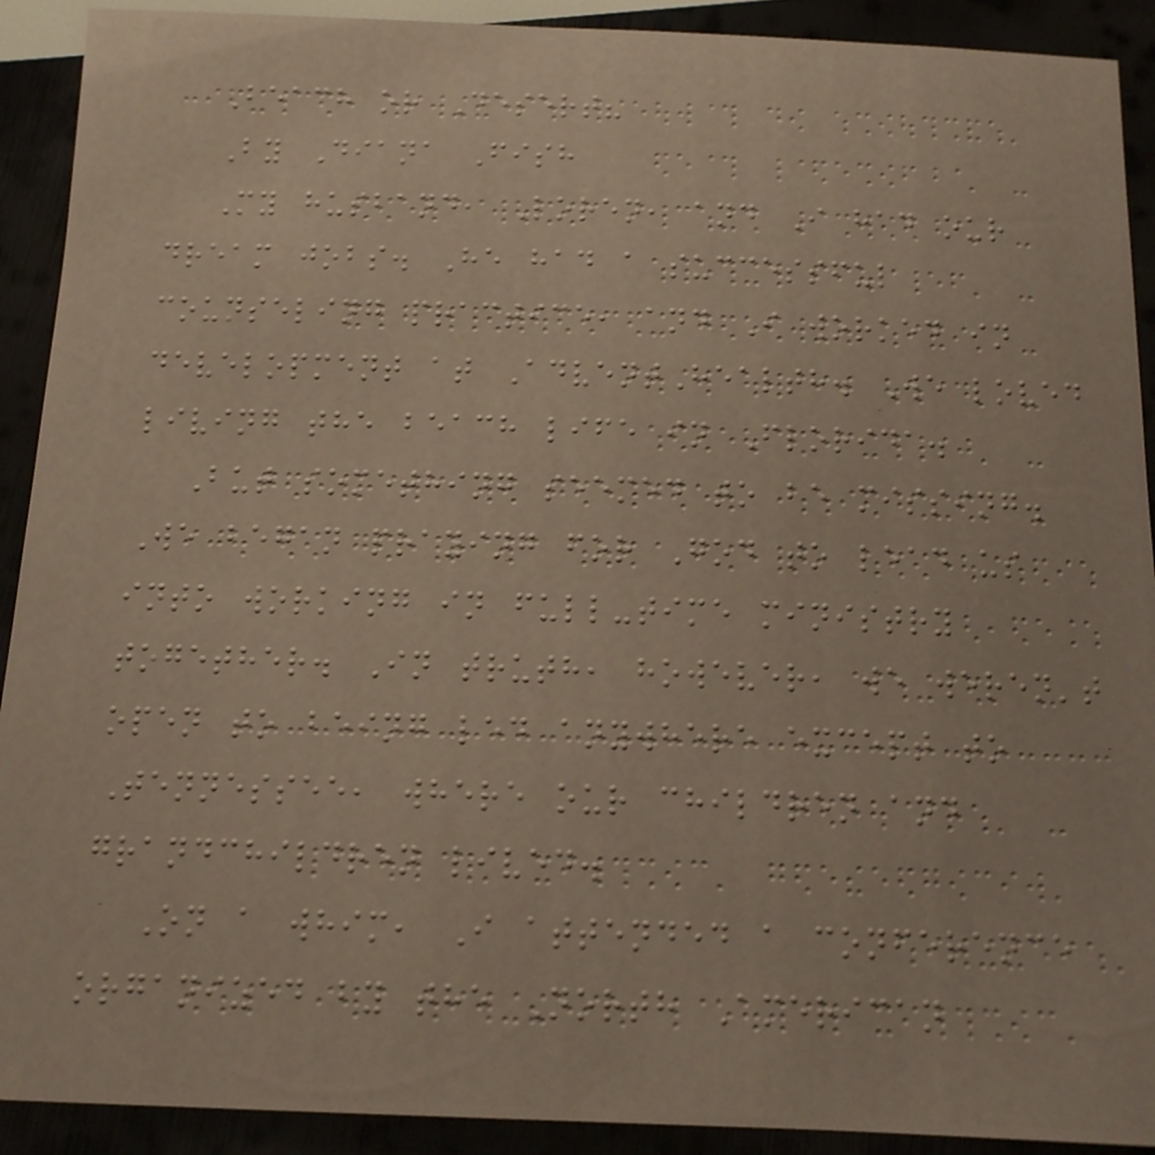Beach or Desert?
By Diana Fish
My husband, Loren, and I had our
dream jobs. He had a successful
counseling practice, and I worked in
development at AdventHealth. We loved
living the beach life in Florida.
But something seemed to be missing.
We began praying for God to lead us
into working in full-time ministry
together. In truth, however, we weren't
open to being led anywhere except to
Tennessee, where our children and
grandchildren lived.
On a whim, I attended a conference
organized by the North American
